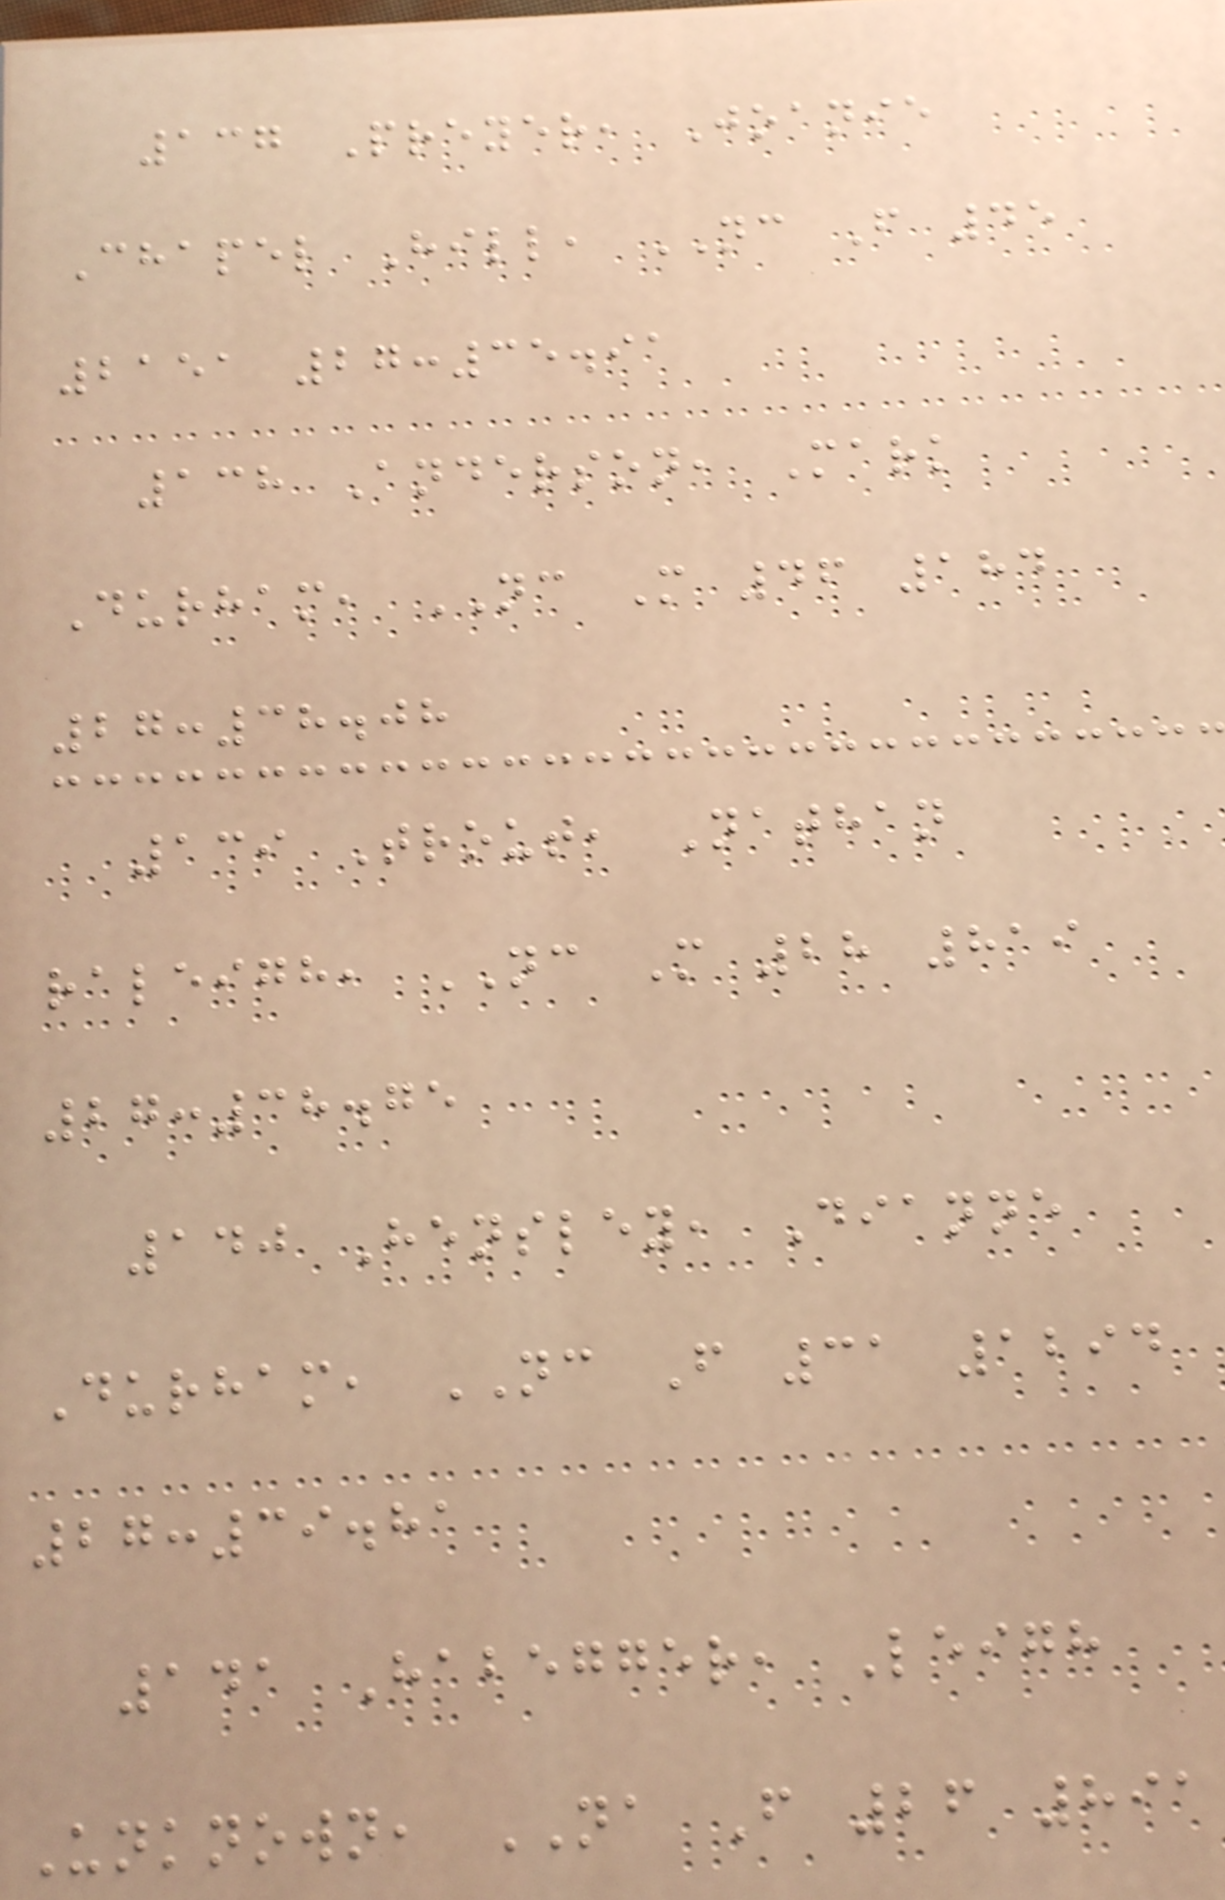137 Preyer, Joanie
Chapel Hill, NC F 45
2151 27:35.91
138 Anderson, Mark
Durham, NC M 46 184
27:38.08
139 Trout, Nathan
raleigh, NC M 28 819
27:38.75
140 Hensley, Dianne
Durham, NC F 31 1294
27:39.81
141 Habegger, Leigh
Unknown, NA F 26 891
